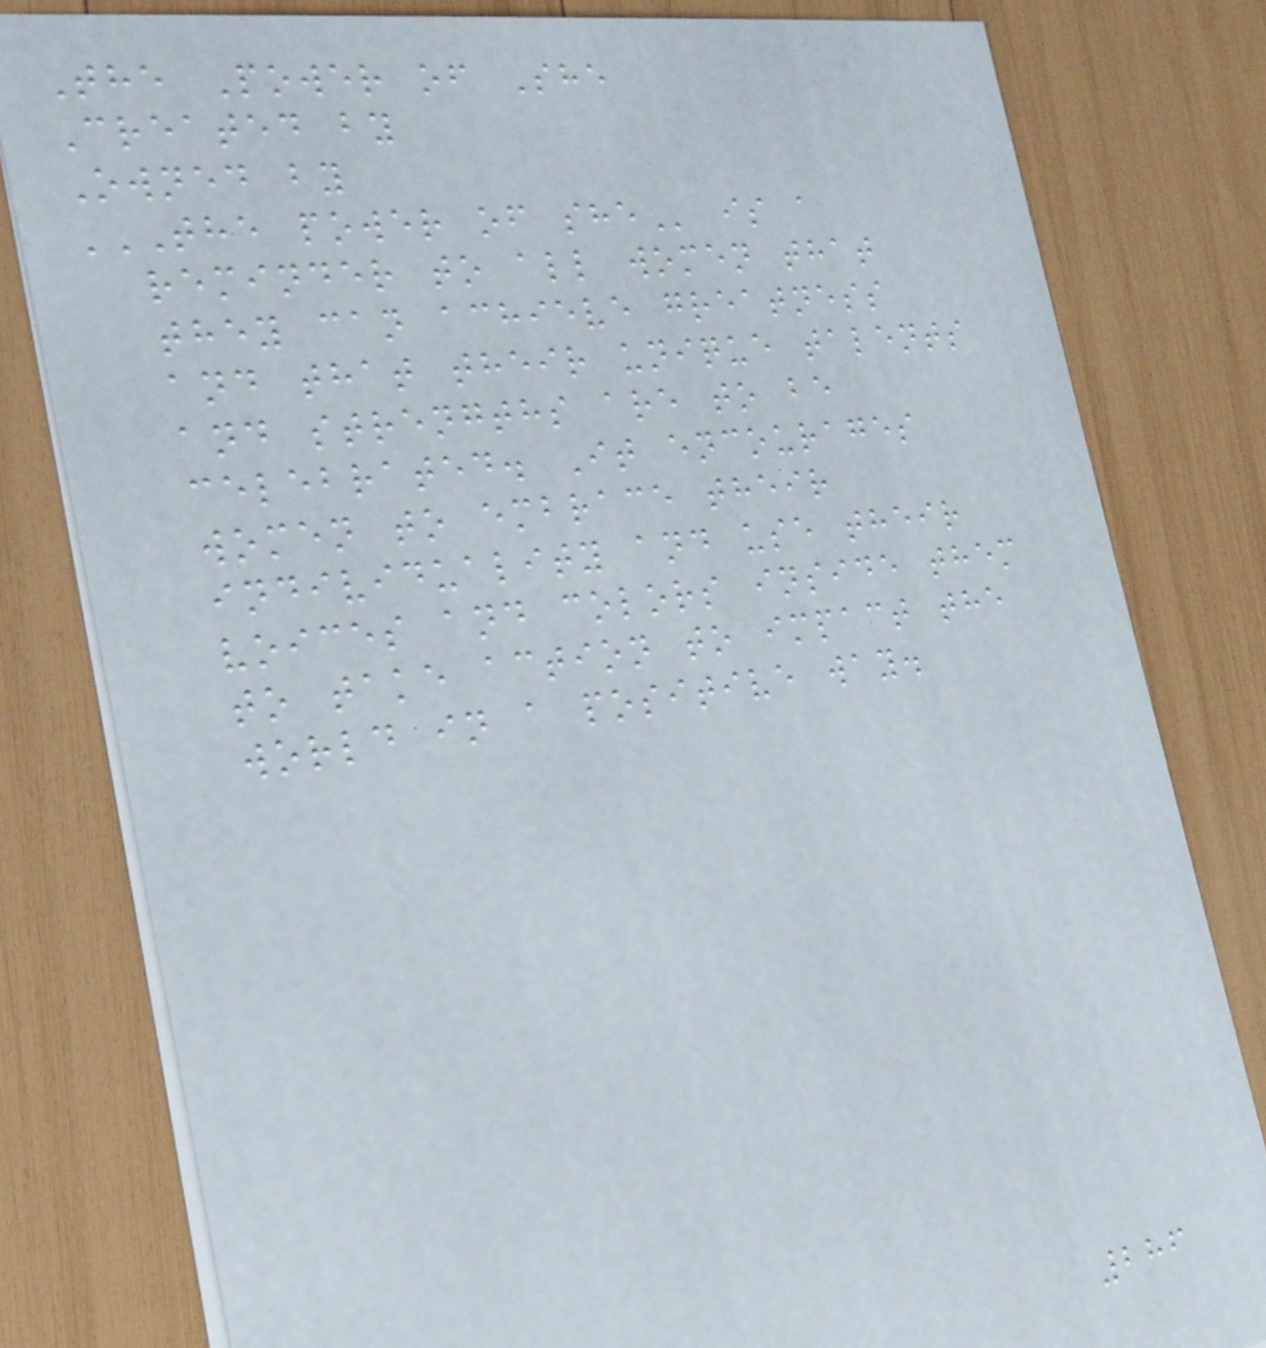The Power of She
Created by
Owned by
THE POWER OF SHE is a
reminder to all women that
they can achieve greatness
and that their unique talents
and strengths are to be
celebrated. It encourages
women to embrace their
individuality and use their
voices and colors inside them
to take action to impact the
world in a positive way.
286
